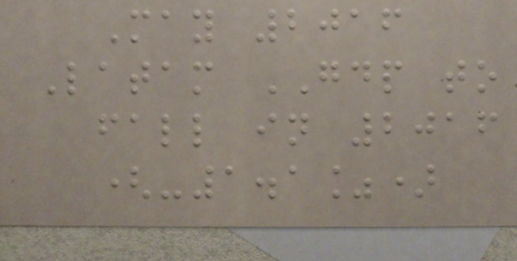May 2016
Latam GDP to
fall in 2016
(-1.1%)
